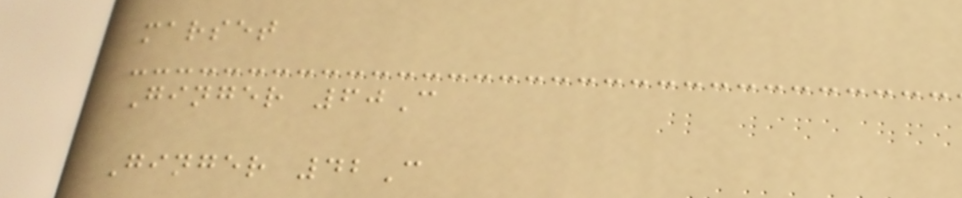marset
Ginger 60C
Ginger 42C
